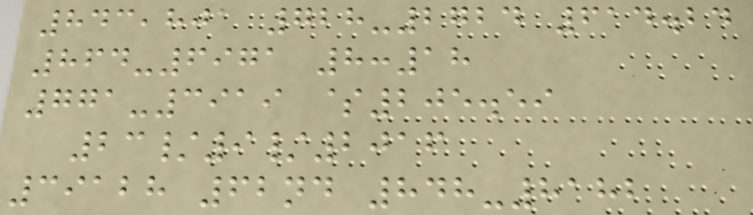843,801 728-2724 614.24
864-6971 8:18
771-3919 $205.59
23/9/2016
39128 62nd 848-8182
